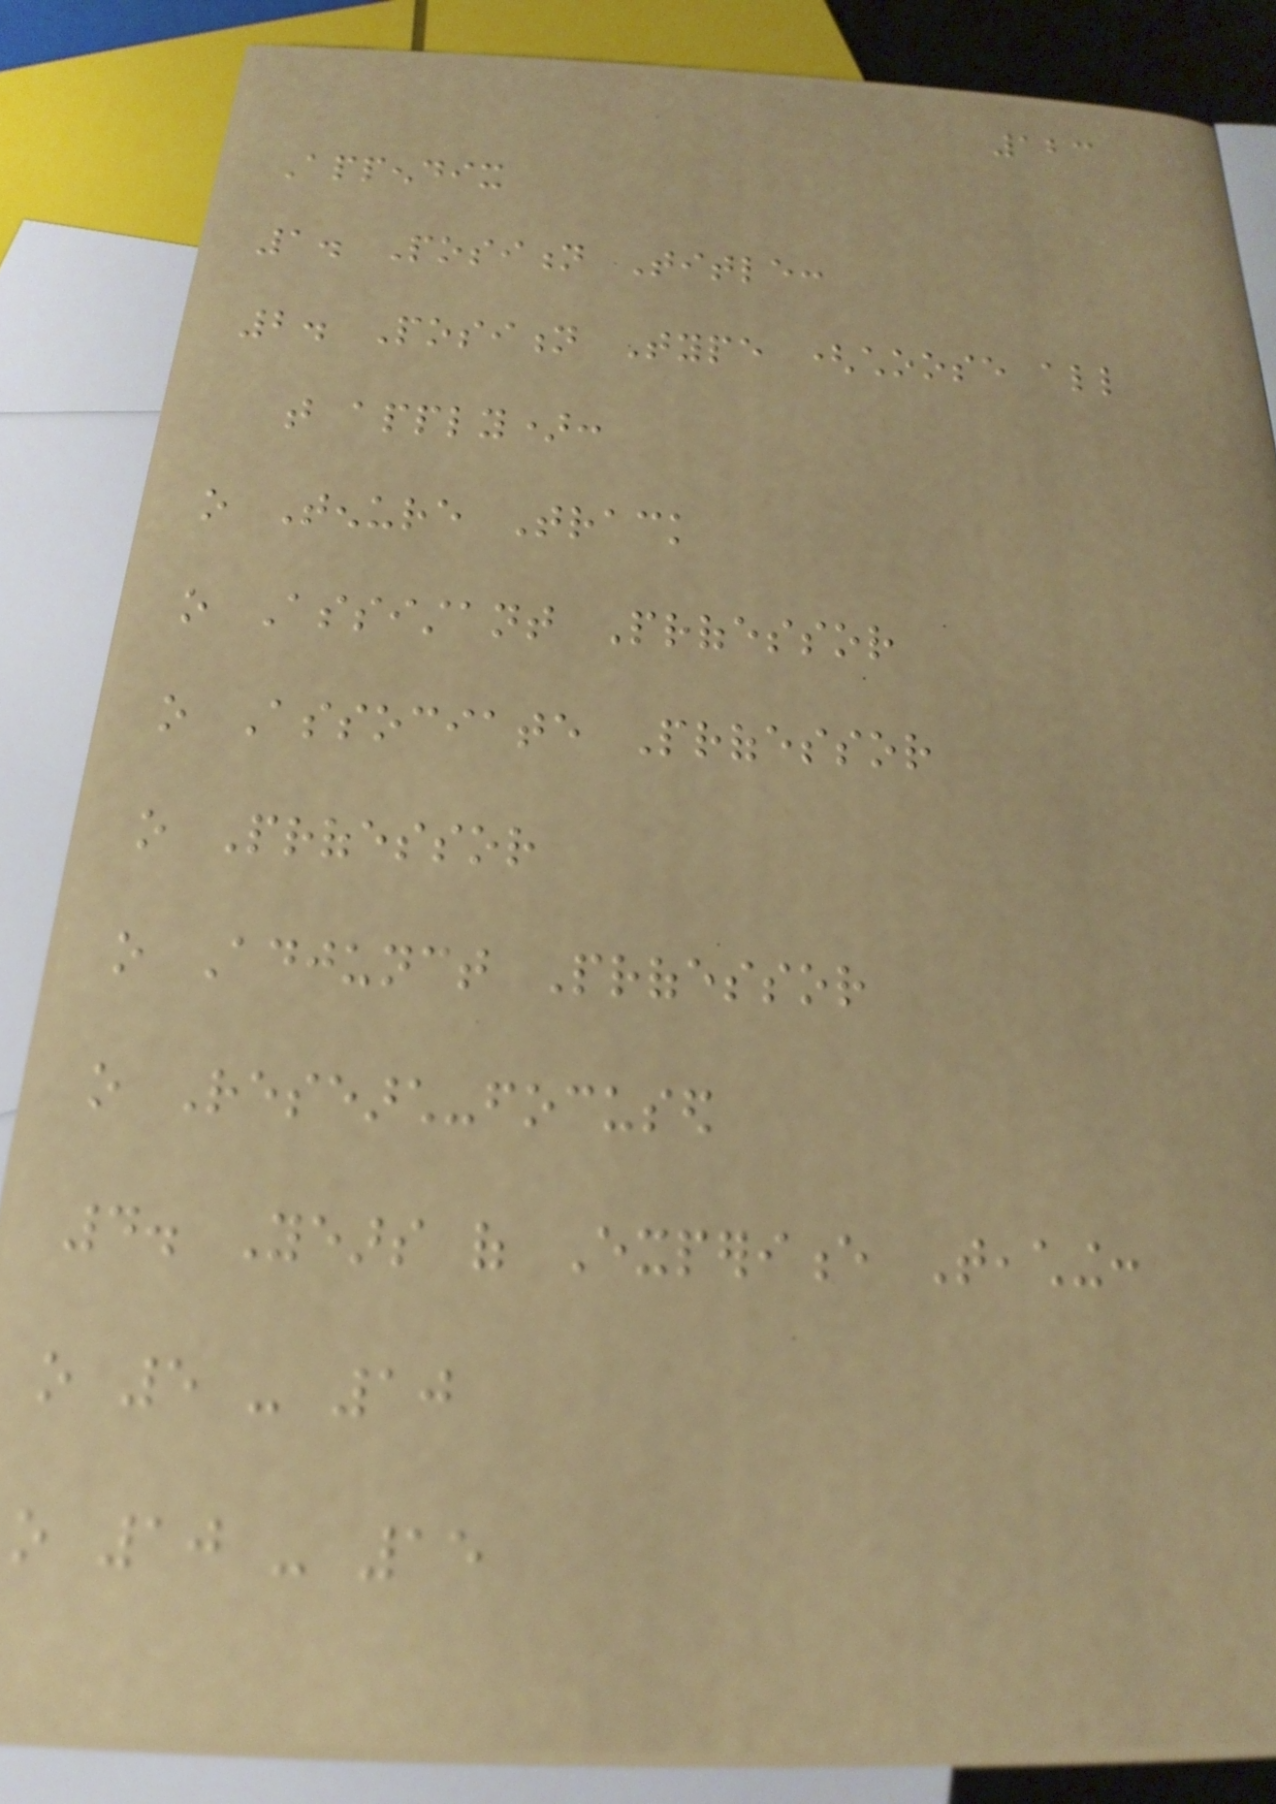123
Appendix
1. Position Title:
2. Position Type (choose all
that apply):
o Tenure Track
o Assistant Professor
o Associate Professor
o Professor
o Adjunct Professor
o Research-focused
4. Years of Experience Teaching:
o 5 - 10
o 10 - 15
